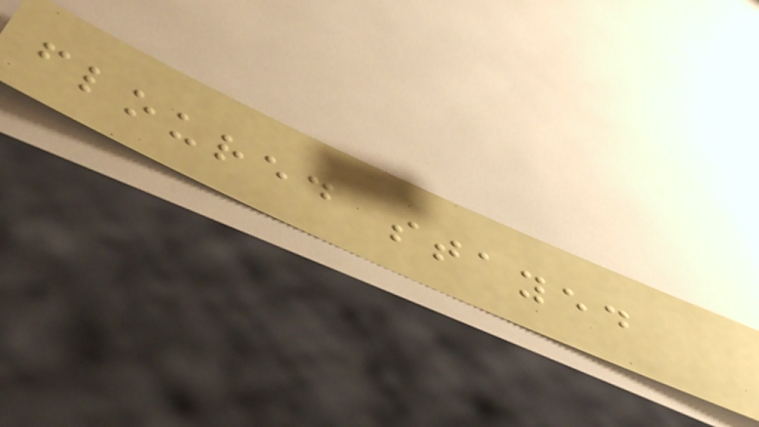floured stayed
